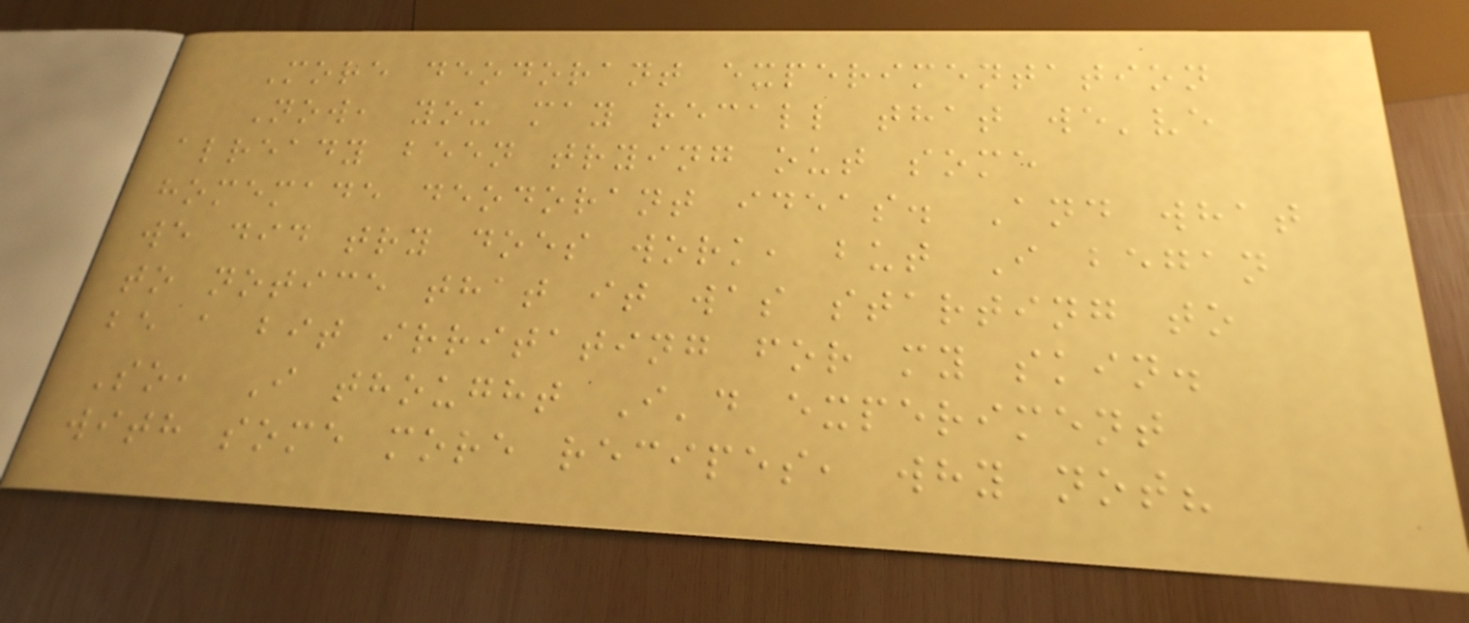More deodorant experimentation
Now, you may recall that we've
already been trying out some
homemade deodorant ideas. And what
we did try does work, but I began
to notice that it was starting to
be a bit irritating for my skin.
So, I thought I'd experiment
with some more recipes, why not?
